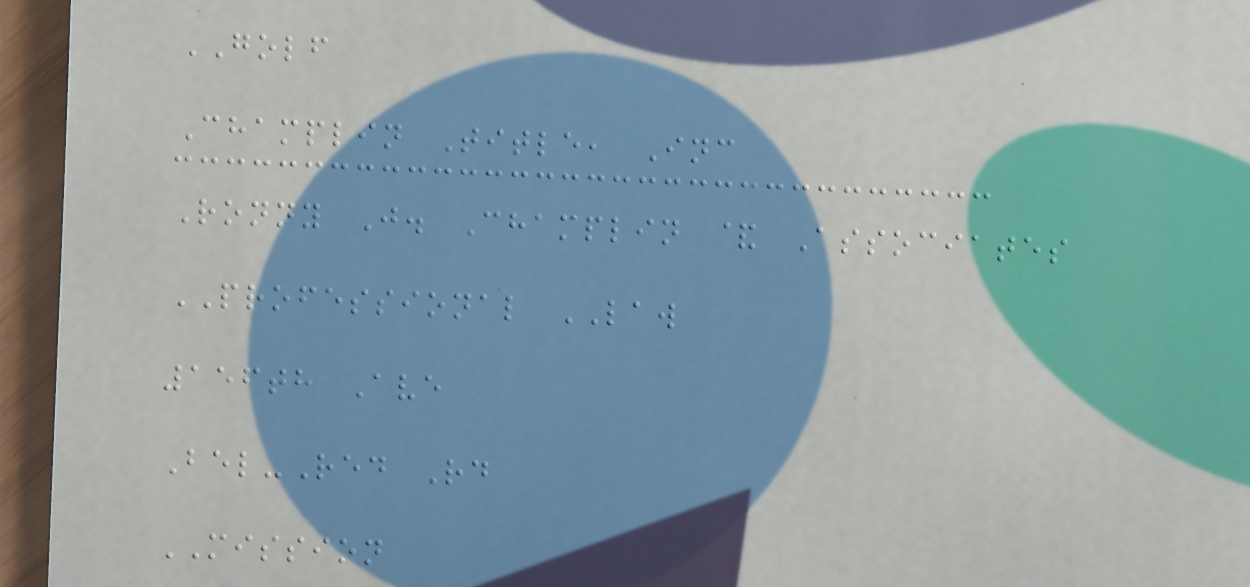GOLF
Champlin Title, Inc
Ronny J. Champlin & Associates
PROFESSIONAL LAW
156th Ave
Bel-Red Rd
MISSION
